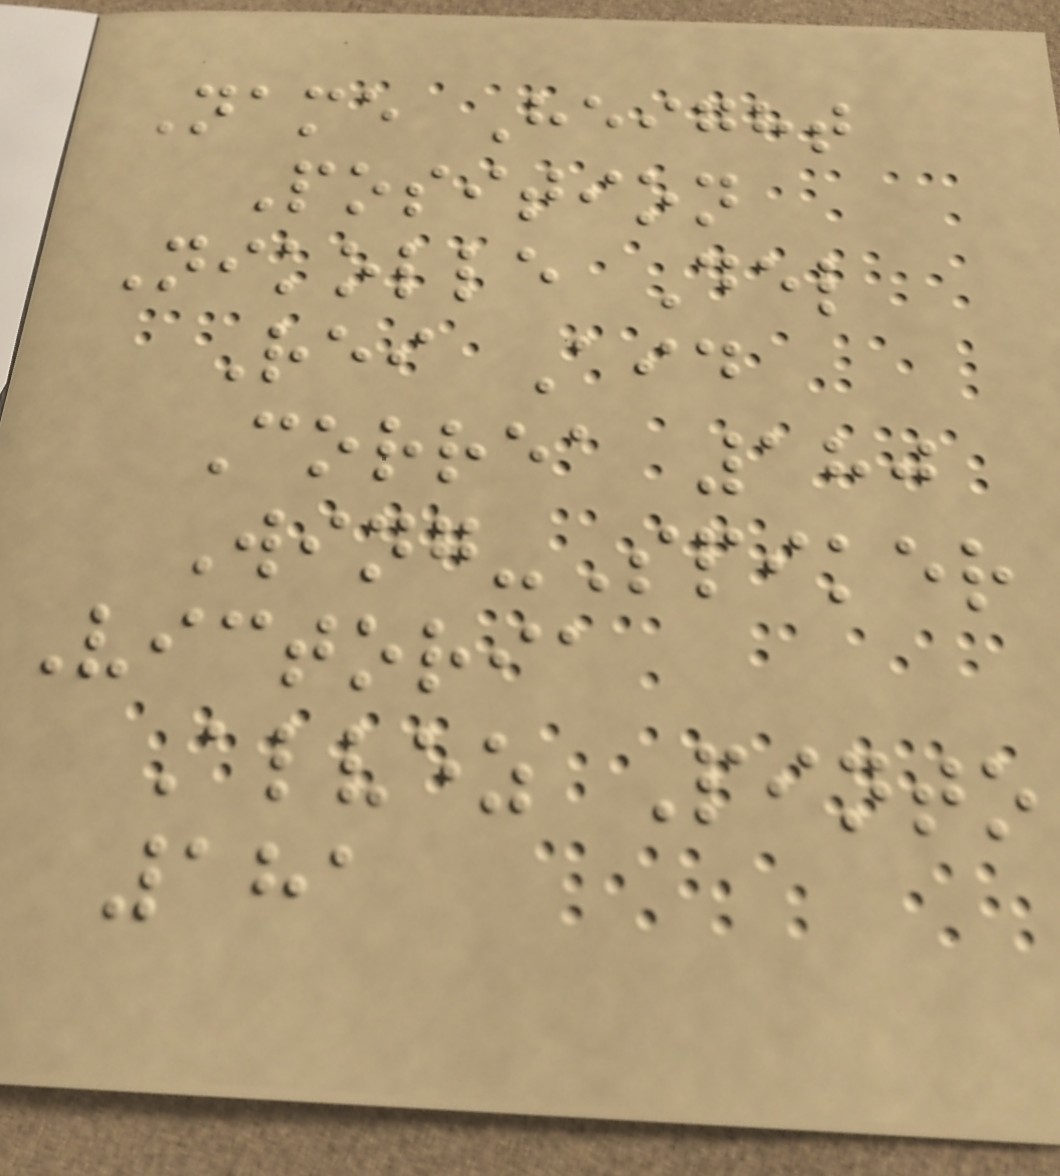Name Height
Position
Nikolle Del
Rei Aid
Correa 180
Wing-Spiker
Victoria
Alvez Pinto
181
